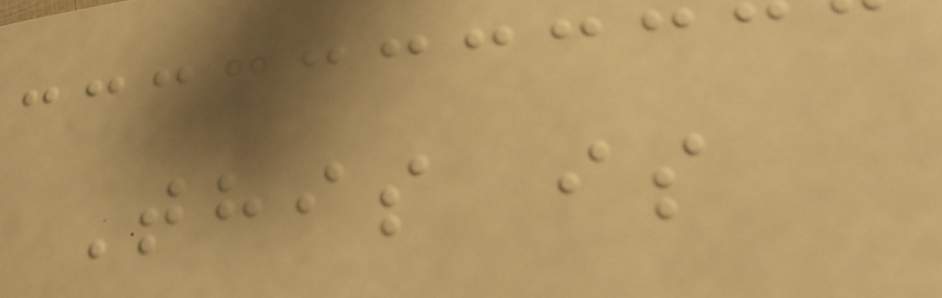This is
